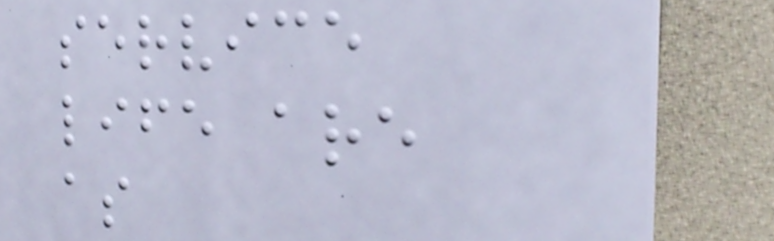service
life are
as
